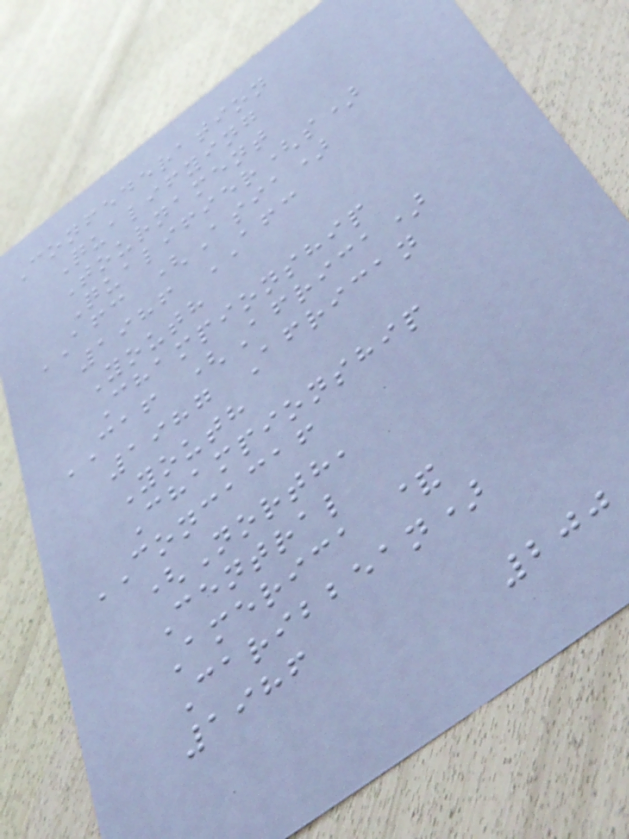Confederation
Qualifying
Tournament
Qualifier(s)
AFC (Asia)
1986 AFC
Youth
Championship
CAF (Africa)
1987 African
Youth
Championship
CONCACAF
(North,
Central
America &
Caribbean)
1986
200
